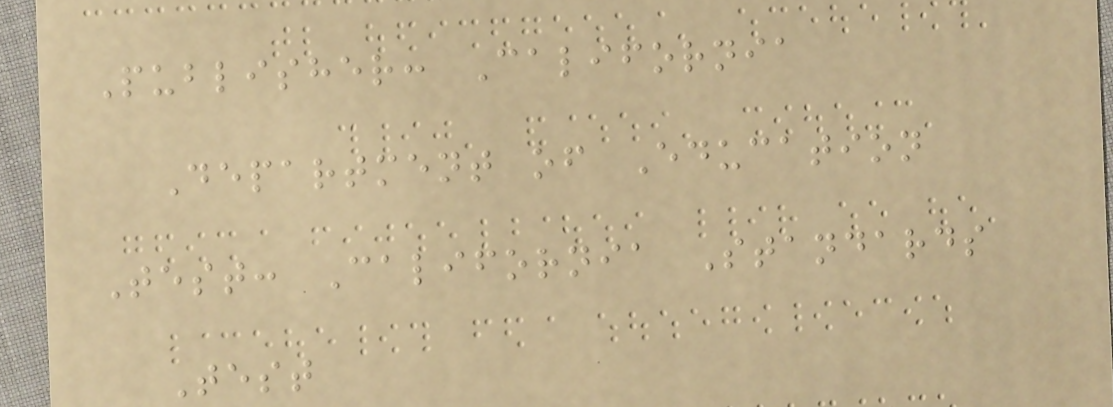Publisher: California
Department of Education
Test: California Standards
Test
